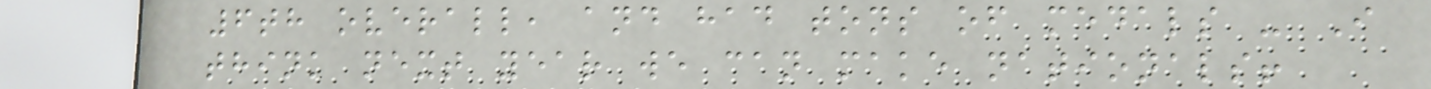6th overall, and had tons of medals - I
think next year we can make nationals!
